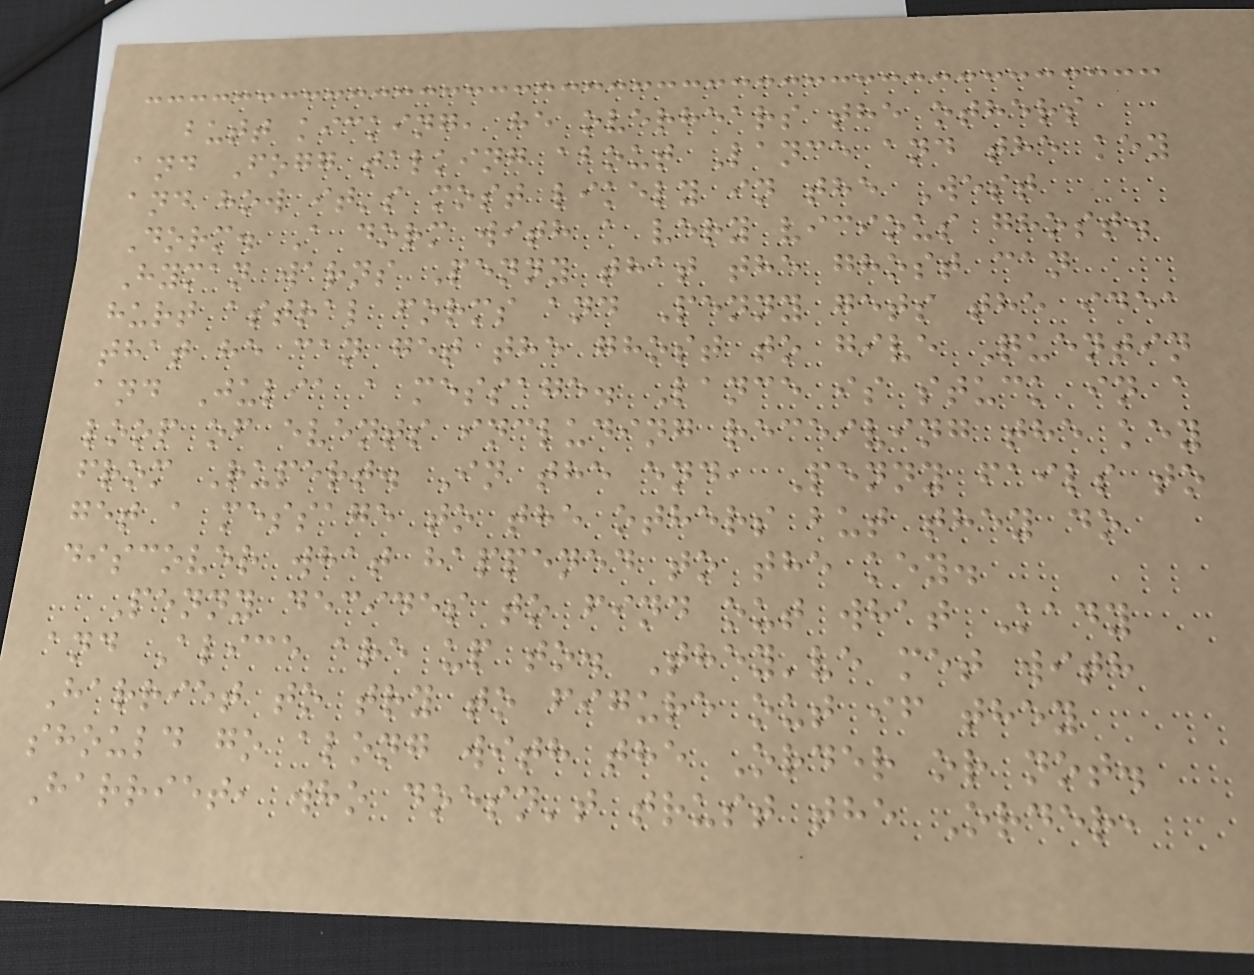butt kicking, he overhears the others
and Fogg talking about Lance and the key
and how it's most likely in the West
Dorm. A dorm with a very vicious ghost.
Hyman warns Penny that the ghost can
hurt astral forms and Penny gets the idea
that he can get the ghost to give Quentin
and Julia a message. Lance is stuck in a
loop of events including receiving the key
from Rupert. In the end, Penny fails to
get a message to the others but they do
discover what happened to the key.
Penny decides to find out what Kady
and Alice are up to. They've met with
Harriet to try to figure out if they
should go along with the Order or not.
Harriet, who doesn't trust the Order,
